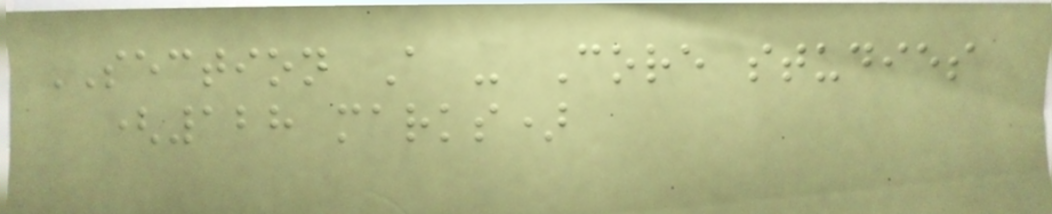SECTION A - Core studies
(128 marks)
